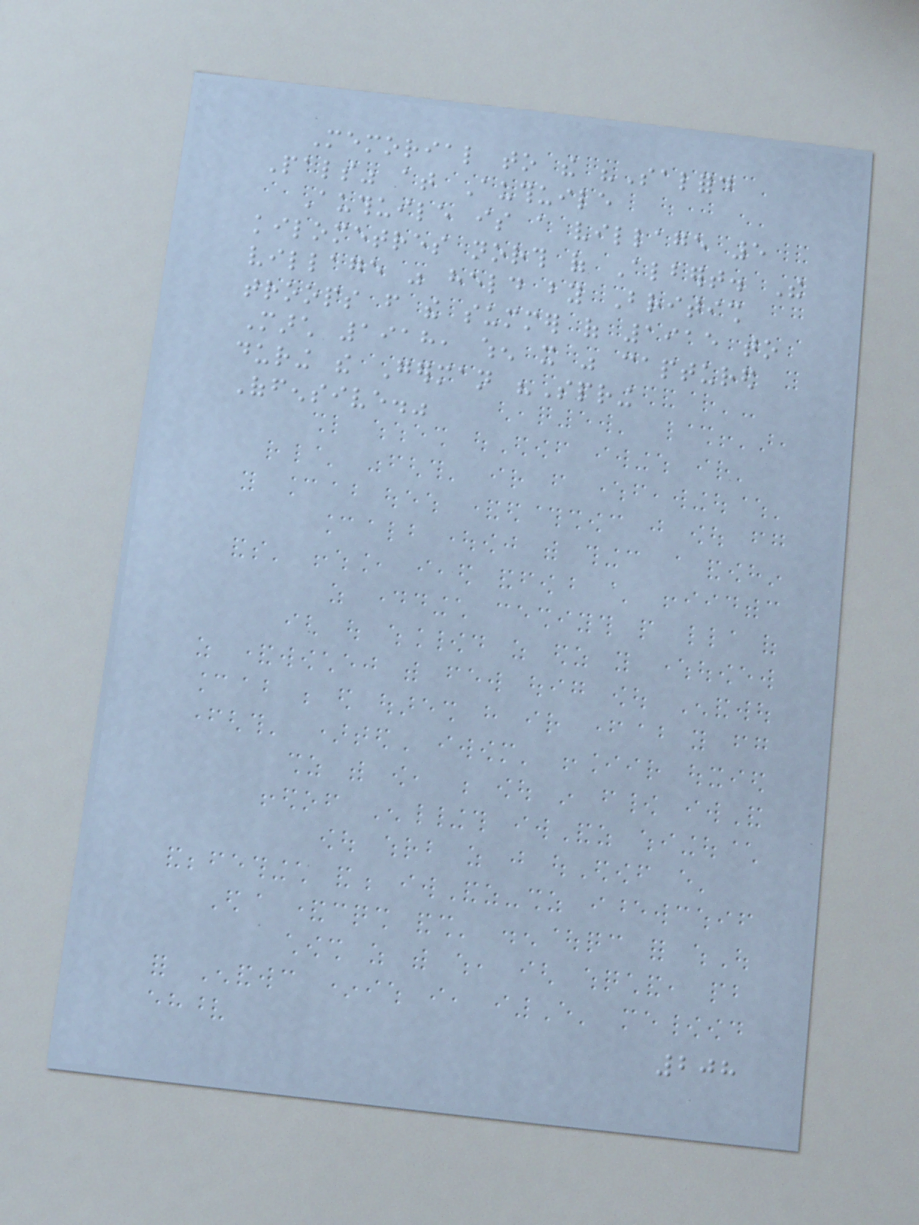Memorial to the "Salford
Pals" at Authuile
Authuile is a village 5
kilometres north of Albert. The
village was held by British
troops from the summer of 1915 to
March 1918, when it was captured
during the German "Spring
Offensive."
208
